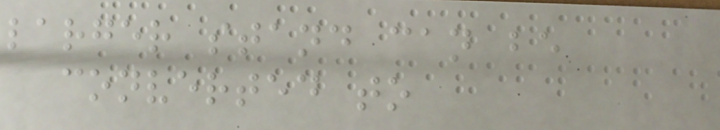larger stand can be
converted to
